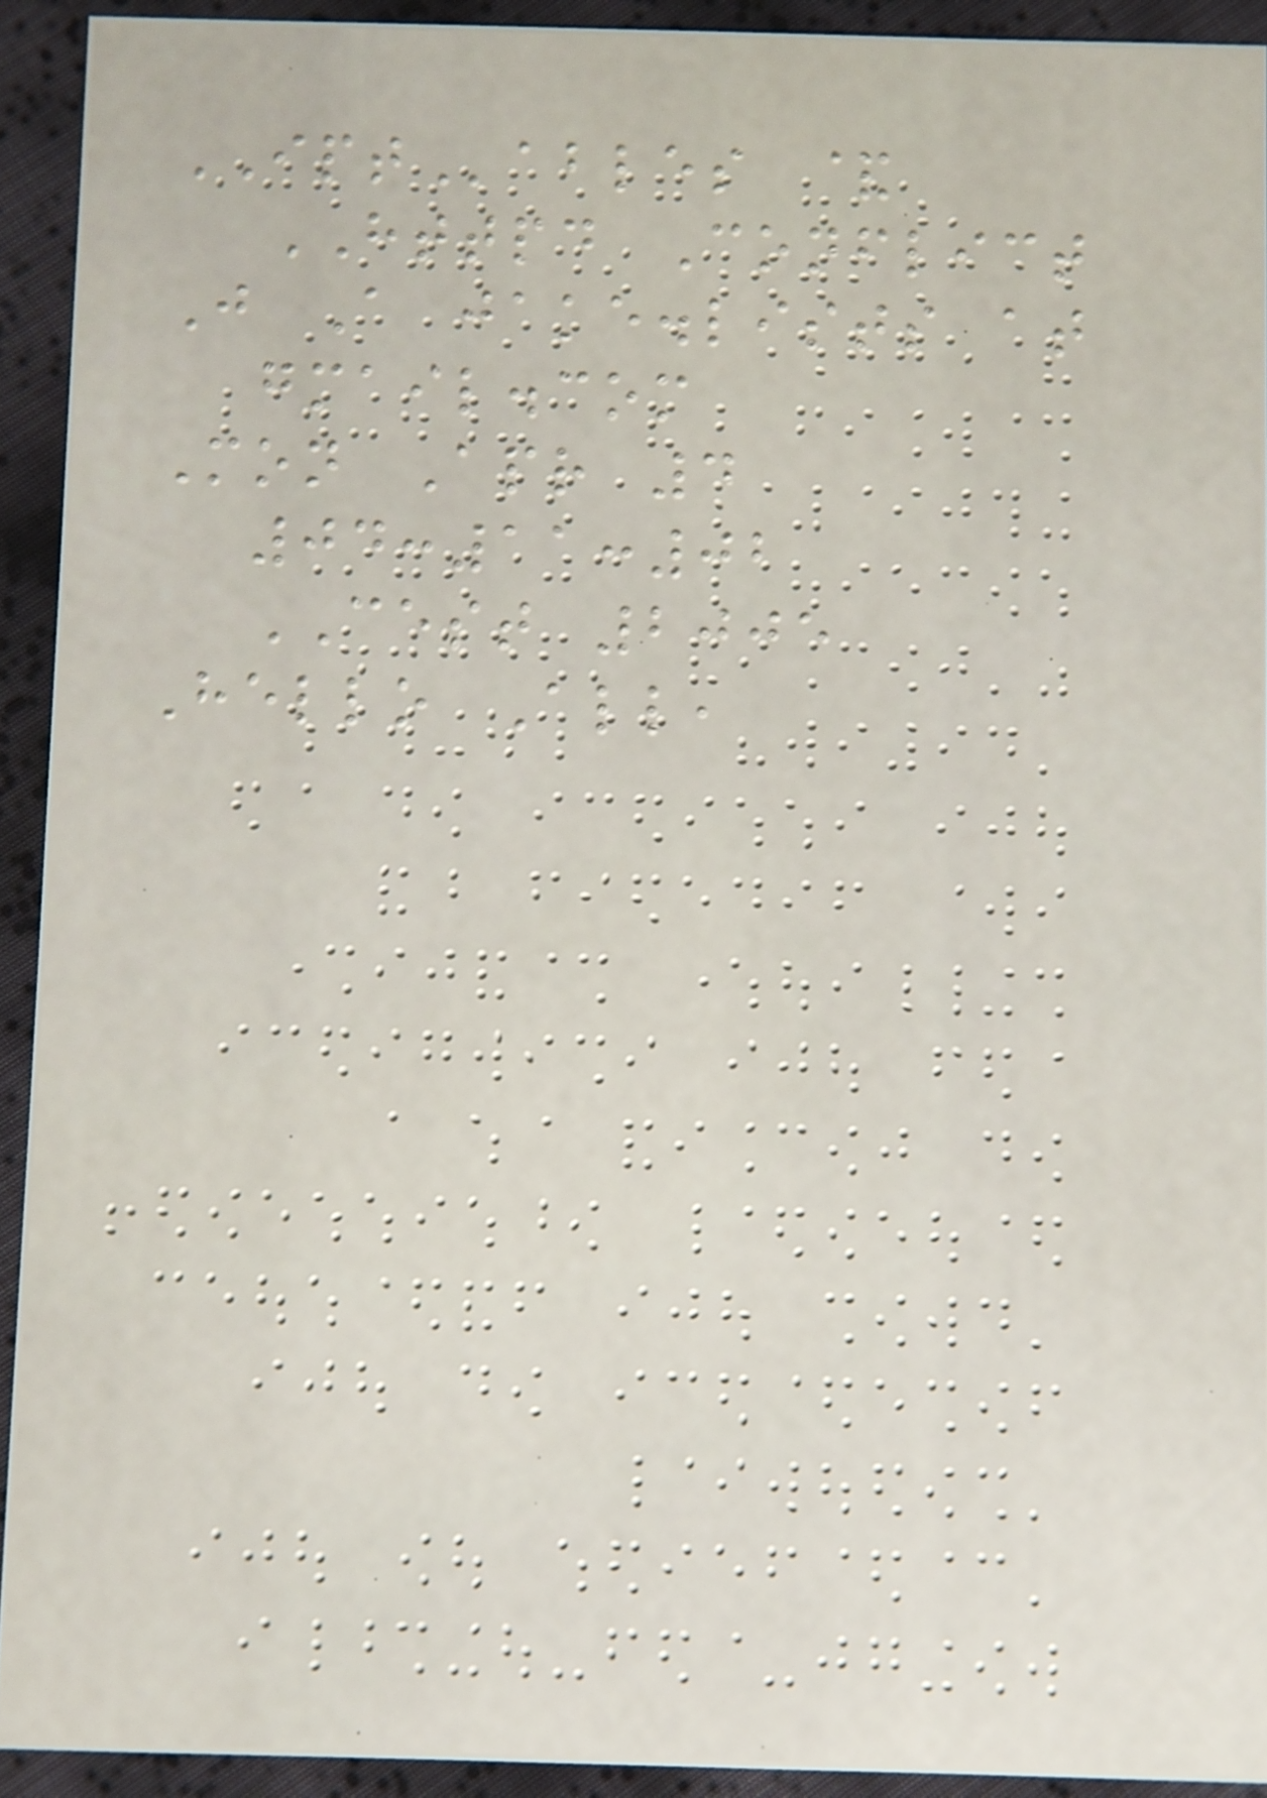IPTables &
HTTPD Conflict
J A jake.lists at
gmail.com
Mon Apr 4
04:11:02
CEST 2005
Hello All,
